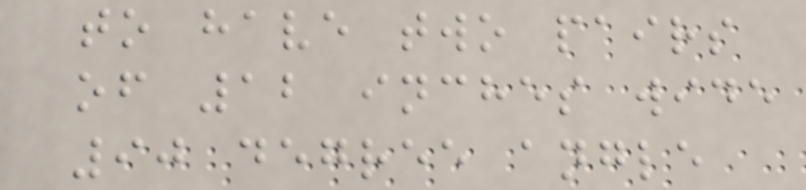to have two pairs
of 12 inches wide
90 degree angle
